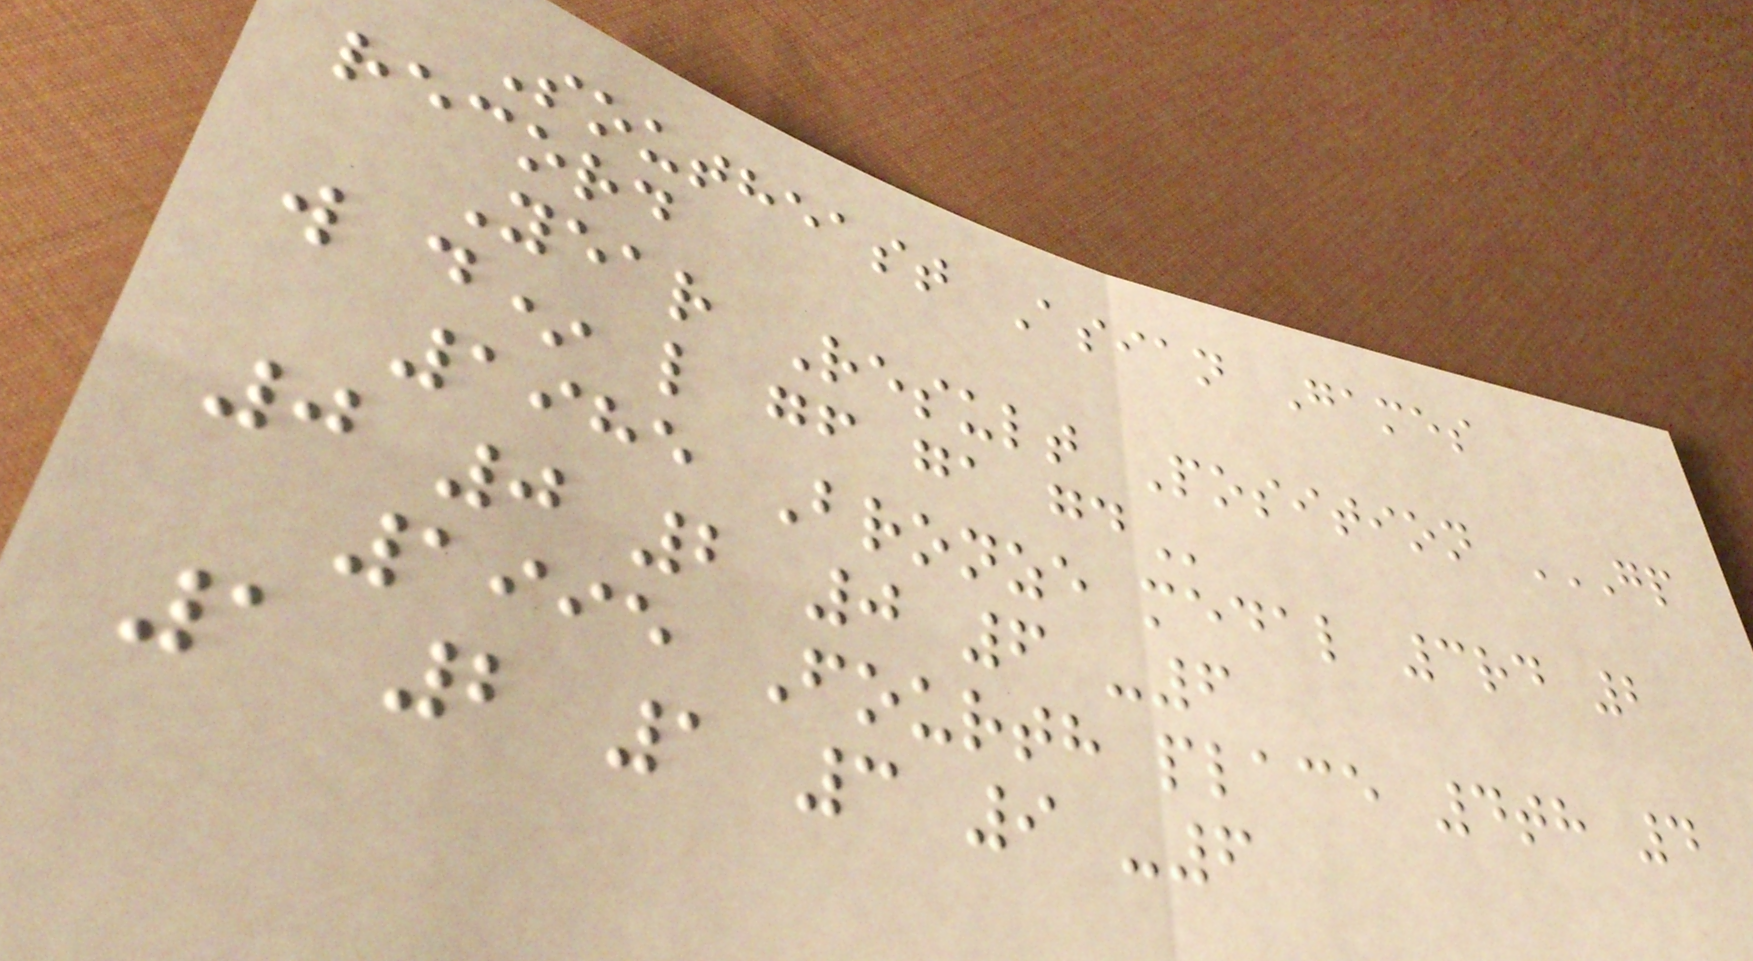Southeast Asian Games
record
Year Result Position GP
W D* L GF GA GD
1985 Bronze medal 3rd 2
0 0 2 0 6 -6
1995 Fourth place 4th 4
1 2 1 3 9 -6
